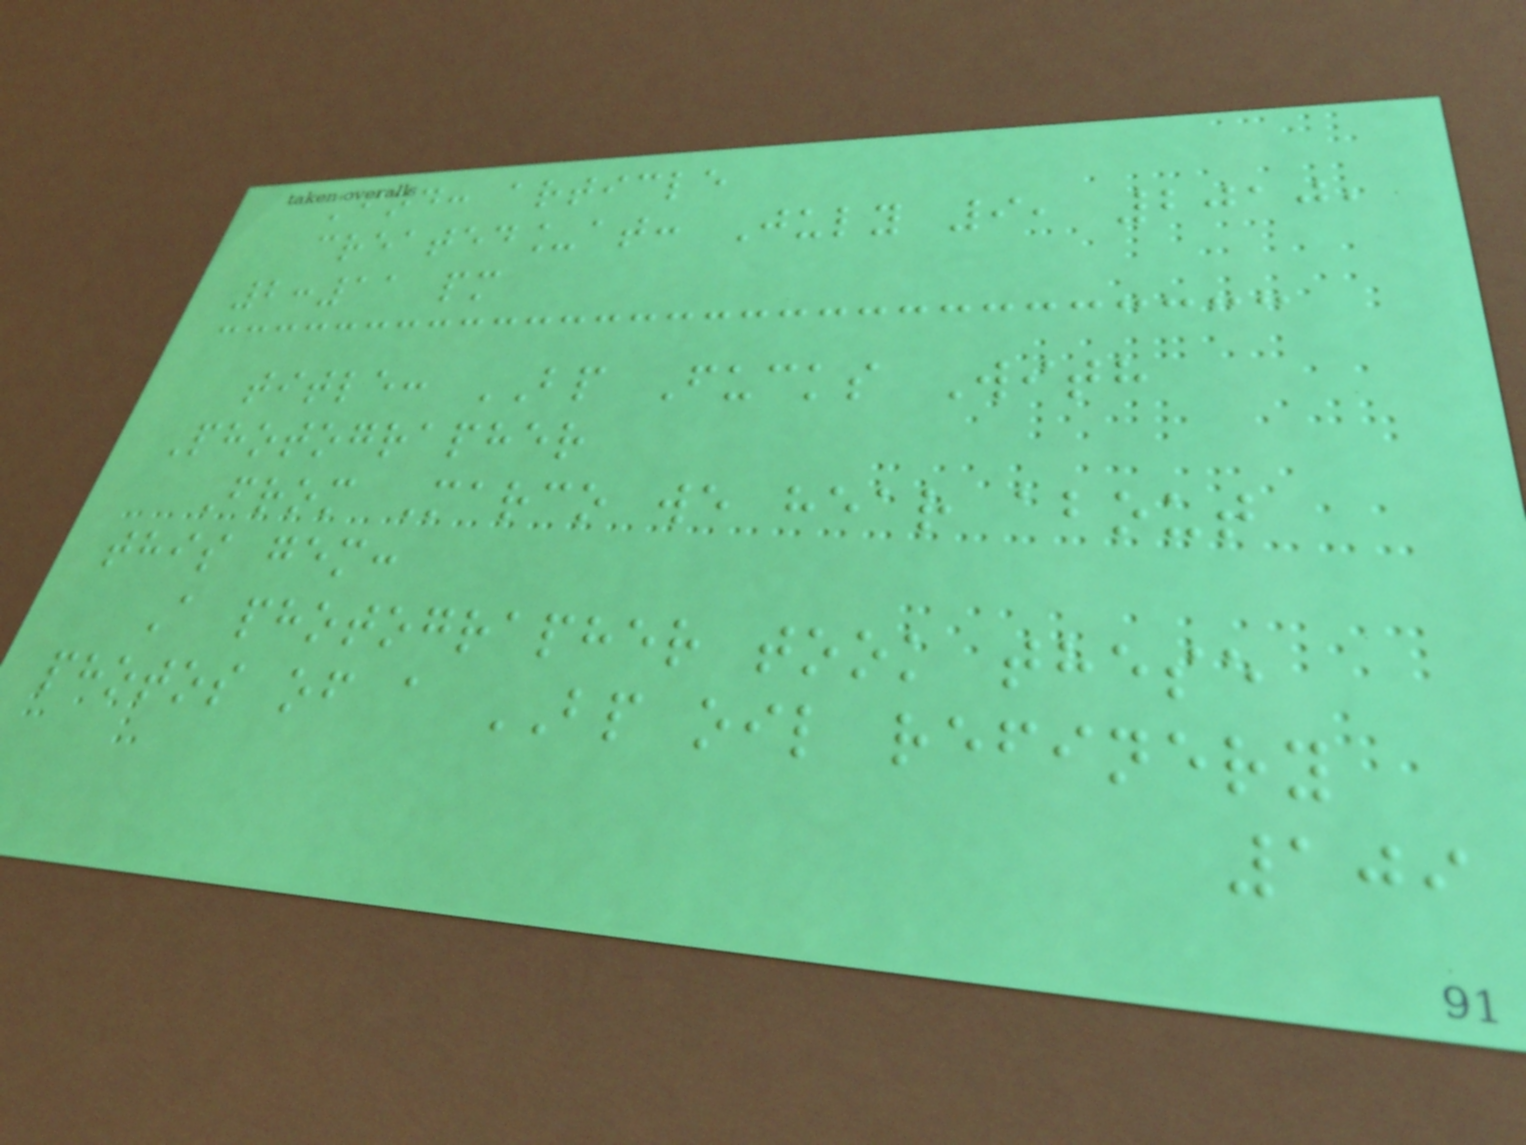kind: article
created_at: July 9, 2010,
2:11 pm
title: BP Fucks With
Photographer
From Marco we hear about
this gem:
A photographer took these
photos of a BP oil refinery
109
